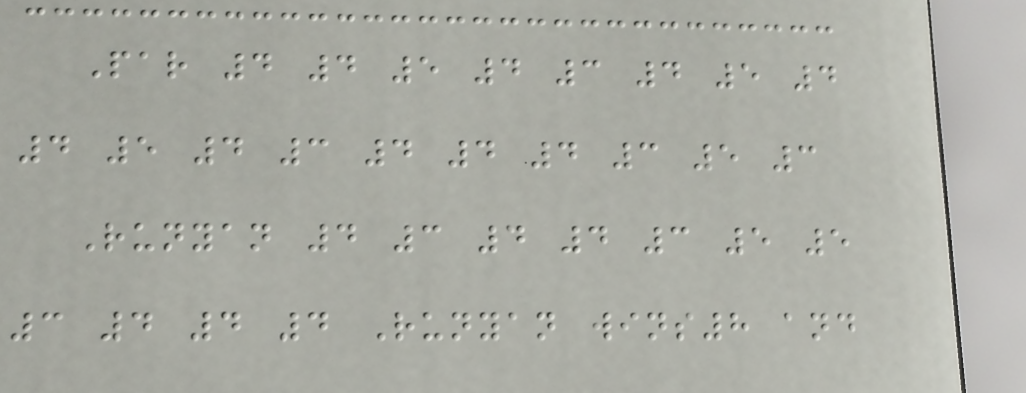Par 4 4 5 4 3 4 5 4
4 5 4 3 4 4 4 3 5 3
Runyan 4 3 4 4 3 5 5
3 4 4 4 Runyan wins8 and
